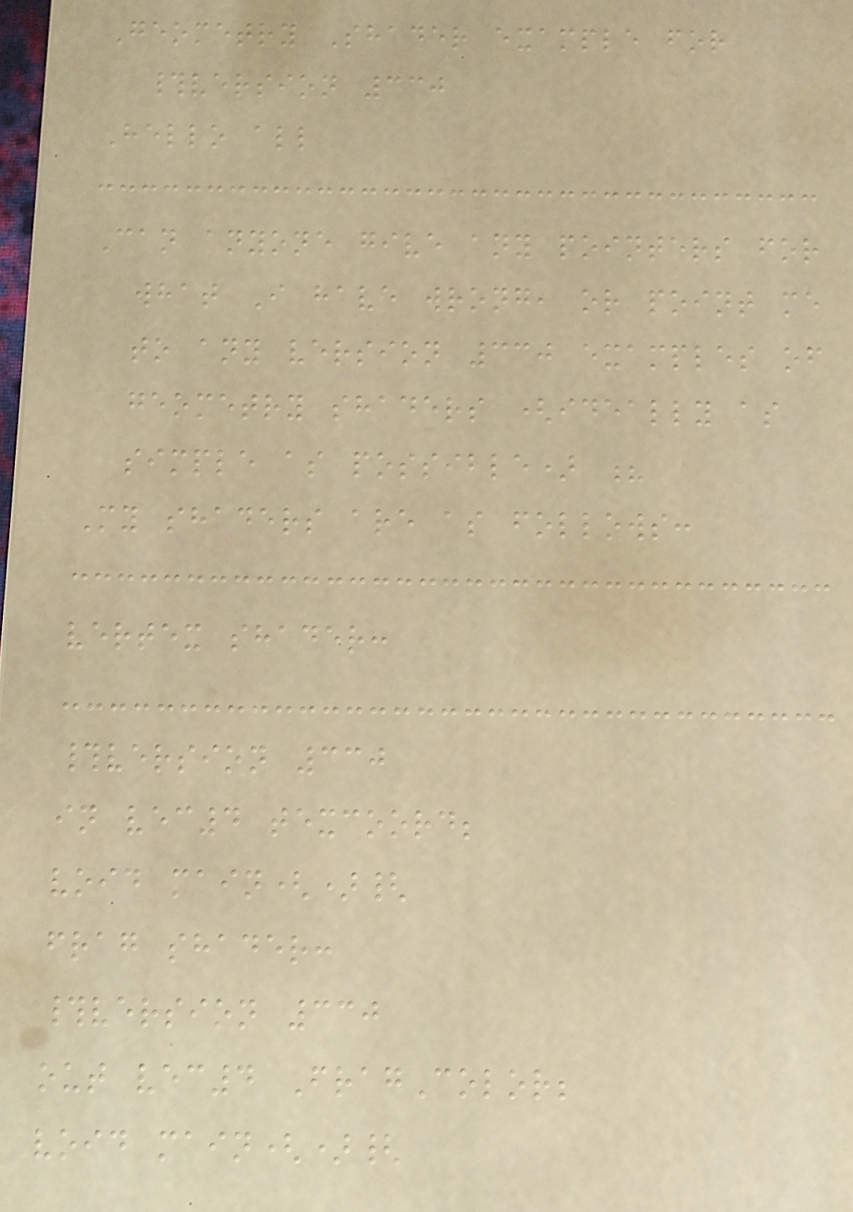Geometry Shader example for
#version 330
Hello all
Can anyone give any pointers for
what I have wrong, or point me
to any version 330 examples of
geometry shaders (ideally as
simple as possible) ?
My shaders are as follows:
vertex shader:
#version 330
in vec4 texcoord;
void main(){
frag shader:
#version 330
out vec4 FragColor;
void main(){
